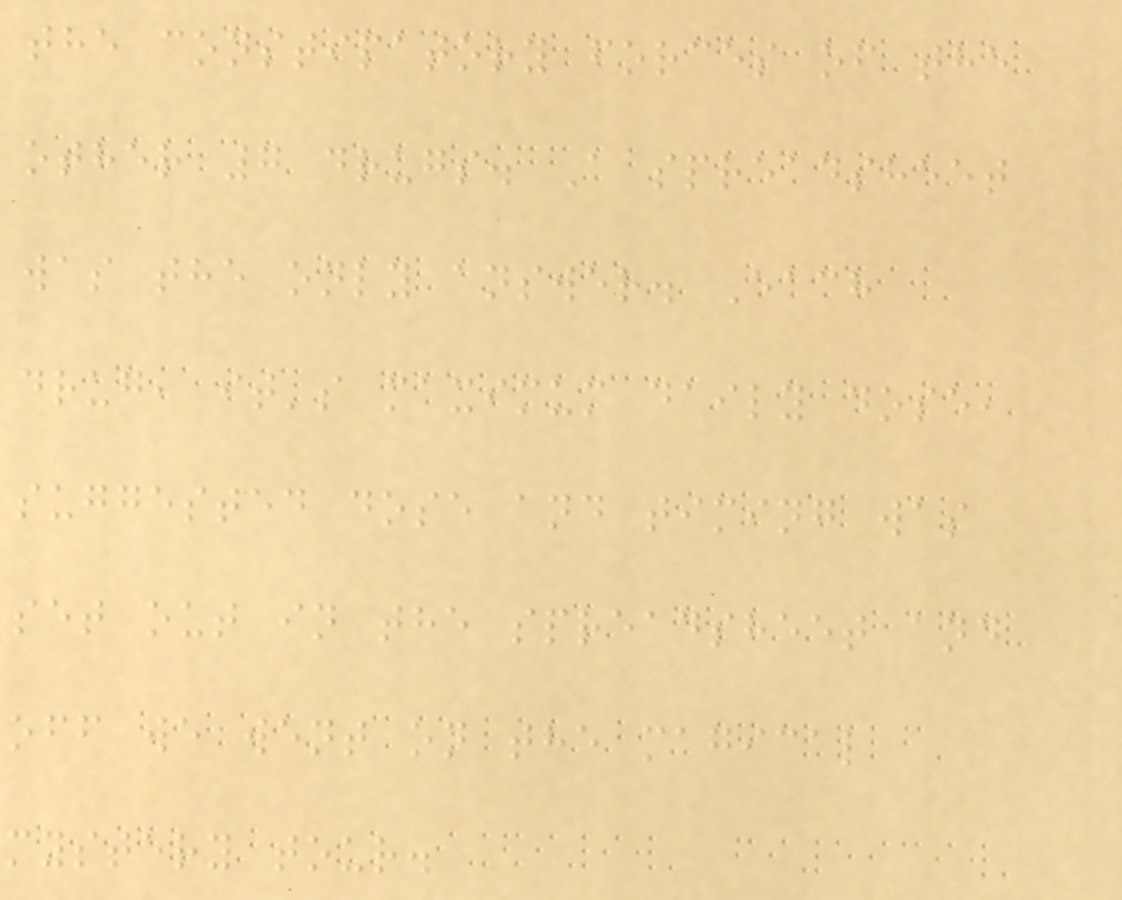the constipatory forces of the
other 7 drugs. A spreadsheet
was the only answer. Each
drug, it's maximum daily dose,
suggested dose and timing was
set out in the spreadsheet and
off we went on the magical
mystery tour.
